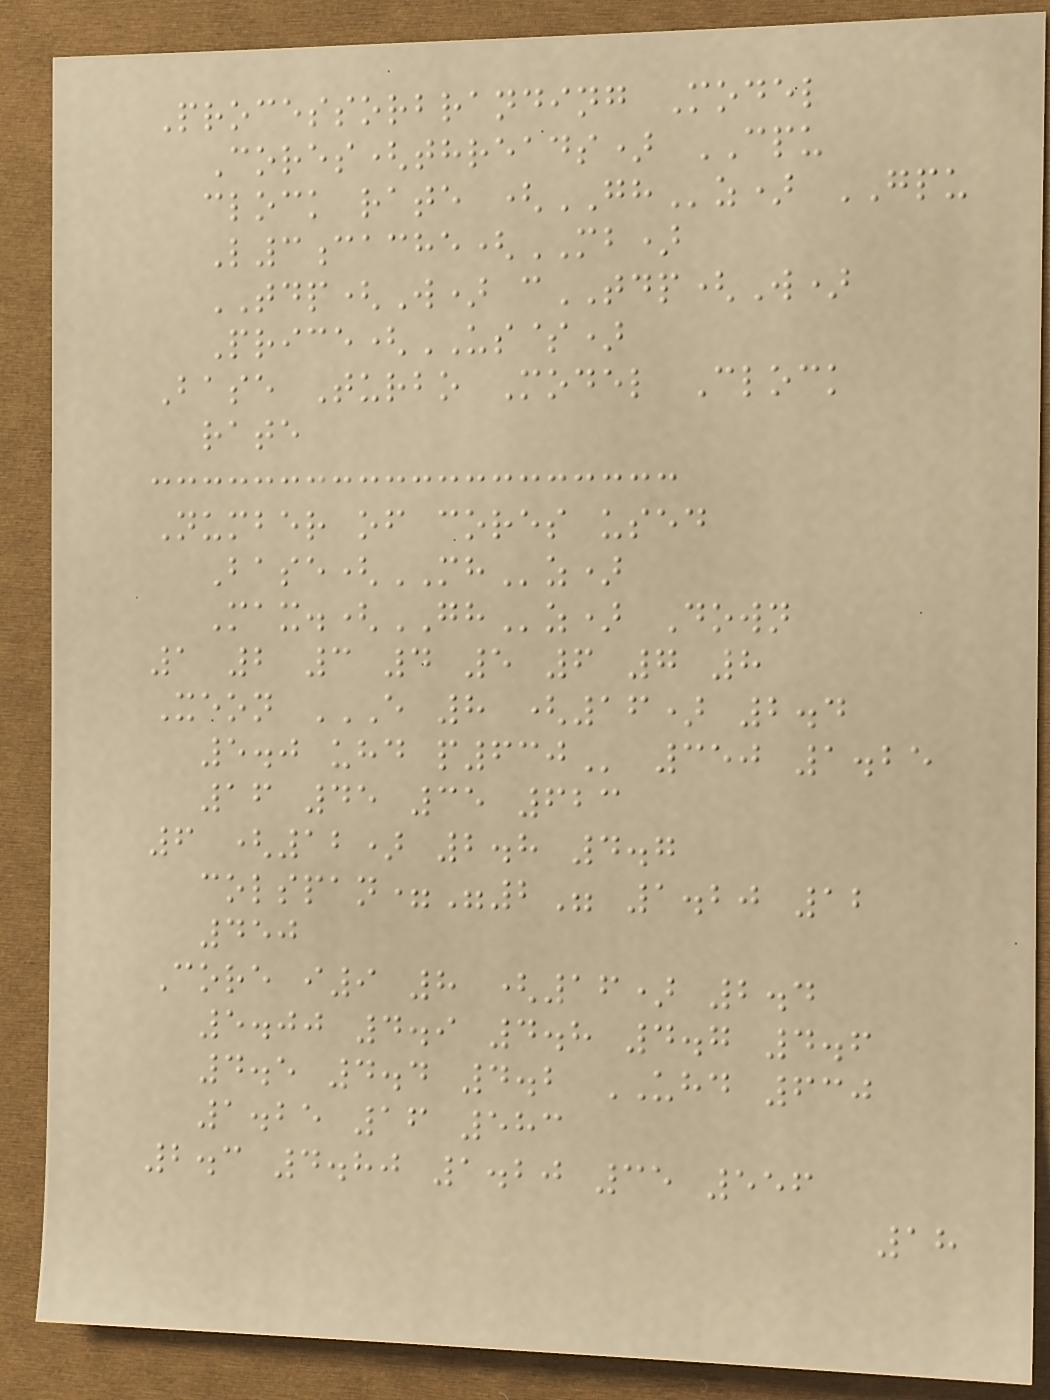Processorbranding Model
Cores(threads) CPU
clock rate (GHz) GPU
L3cache(MB)
TDP(W) cTDP(W)
Price(US$)
Base Turbo Model Clock
rate
Number of cores used
Base(MHz)
Max.(GHz) Down
1 2 3 4 5 6 7 8
Xeon E 8 (16) 2.4
5.0 UHD P630 350 1.25
16 45 35 623
6 (12) 2.8 4.7
colspan="2" 1.20 12
450
Core i9 8 (16) 2.4
5.00 4.9 4.8 4.7 4.6
4.5 4.4 4.2 UHD 630
1.25 16 583
2.3 4.80 1.20 35 556
18
